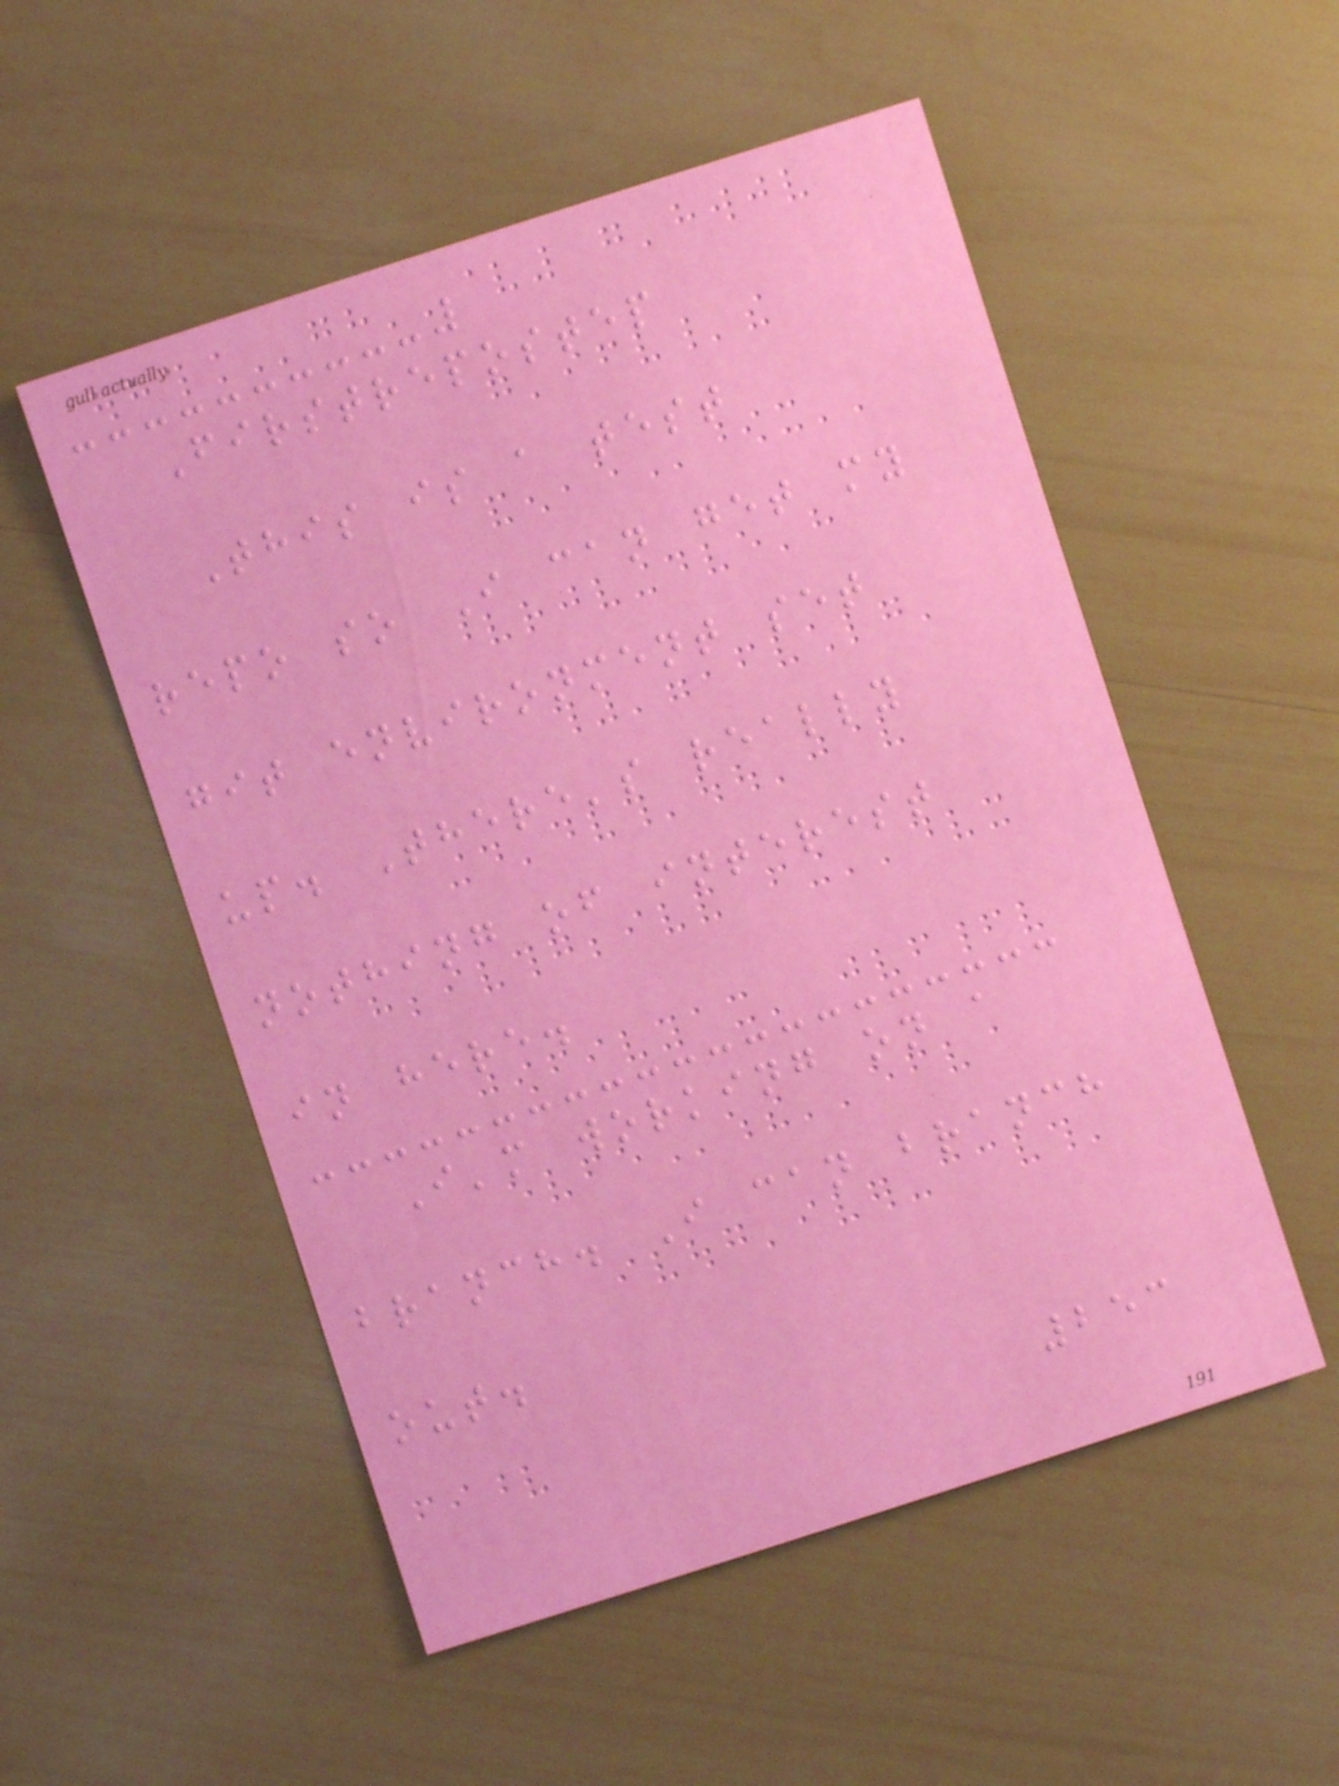Firstrepostep
This is a test
repo so I can get my
git environment set
up. There's really
nothing of interest
in here.
I'm working on a
branch. I can branch
out.
253
